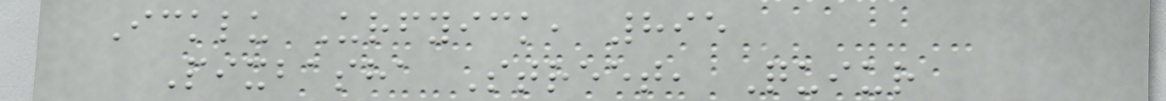Icklu Urfyick, 895
Pixbasha Street, Quiur
